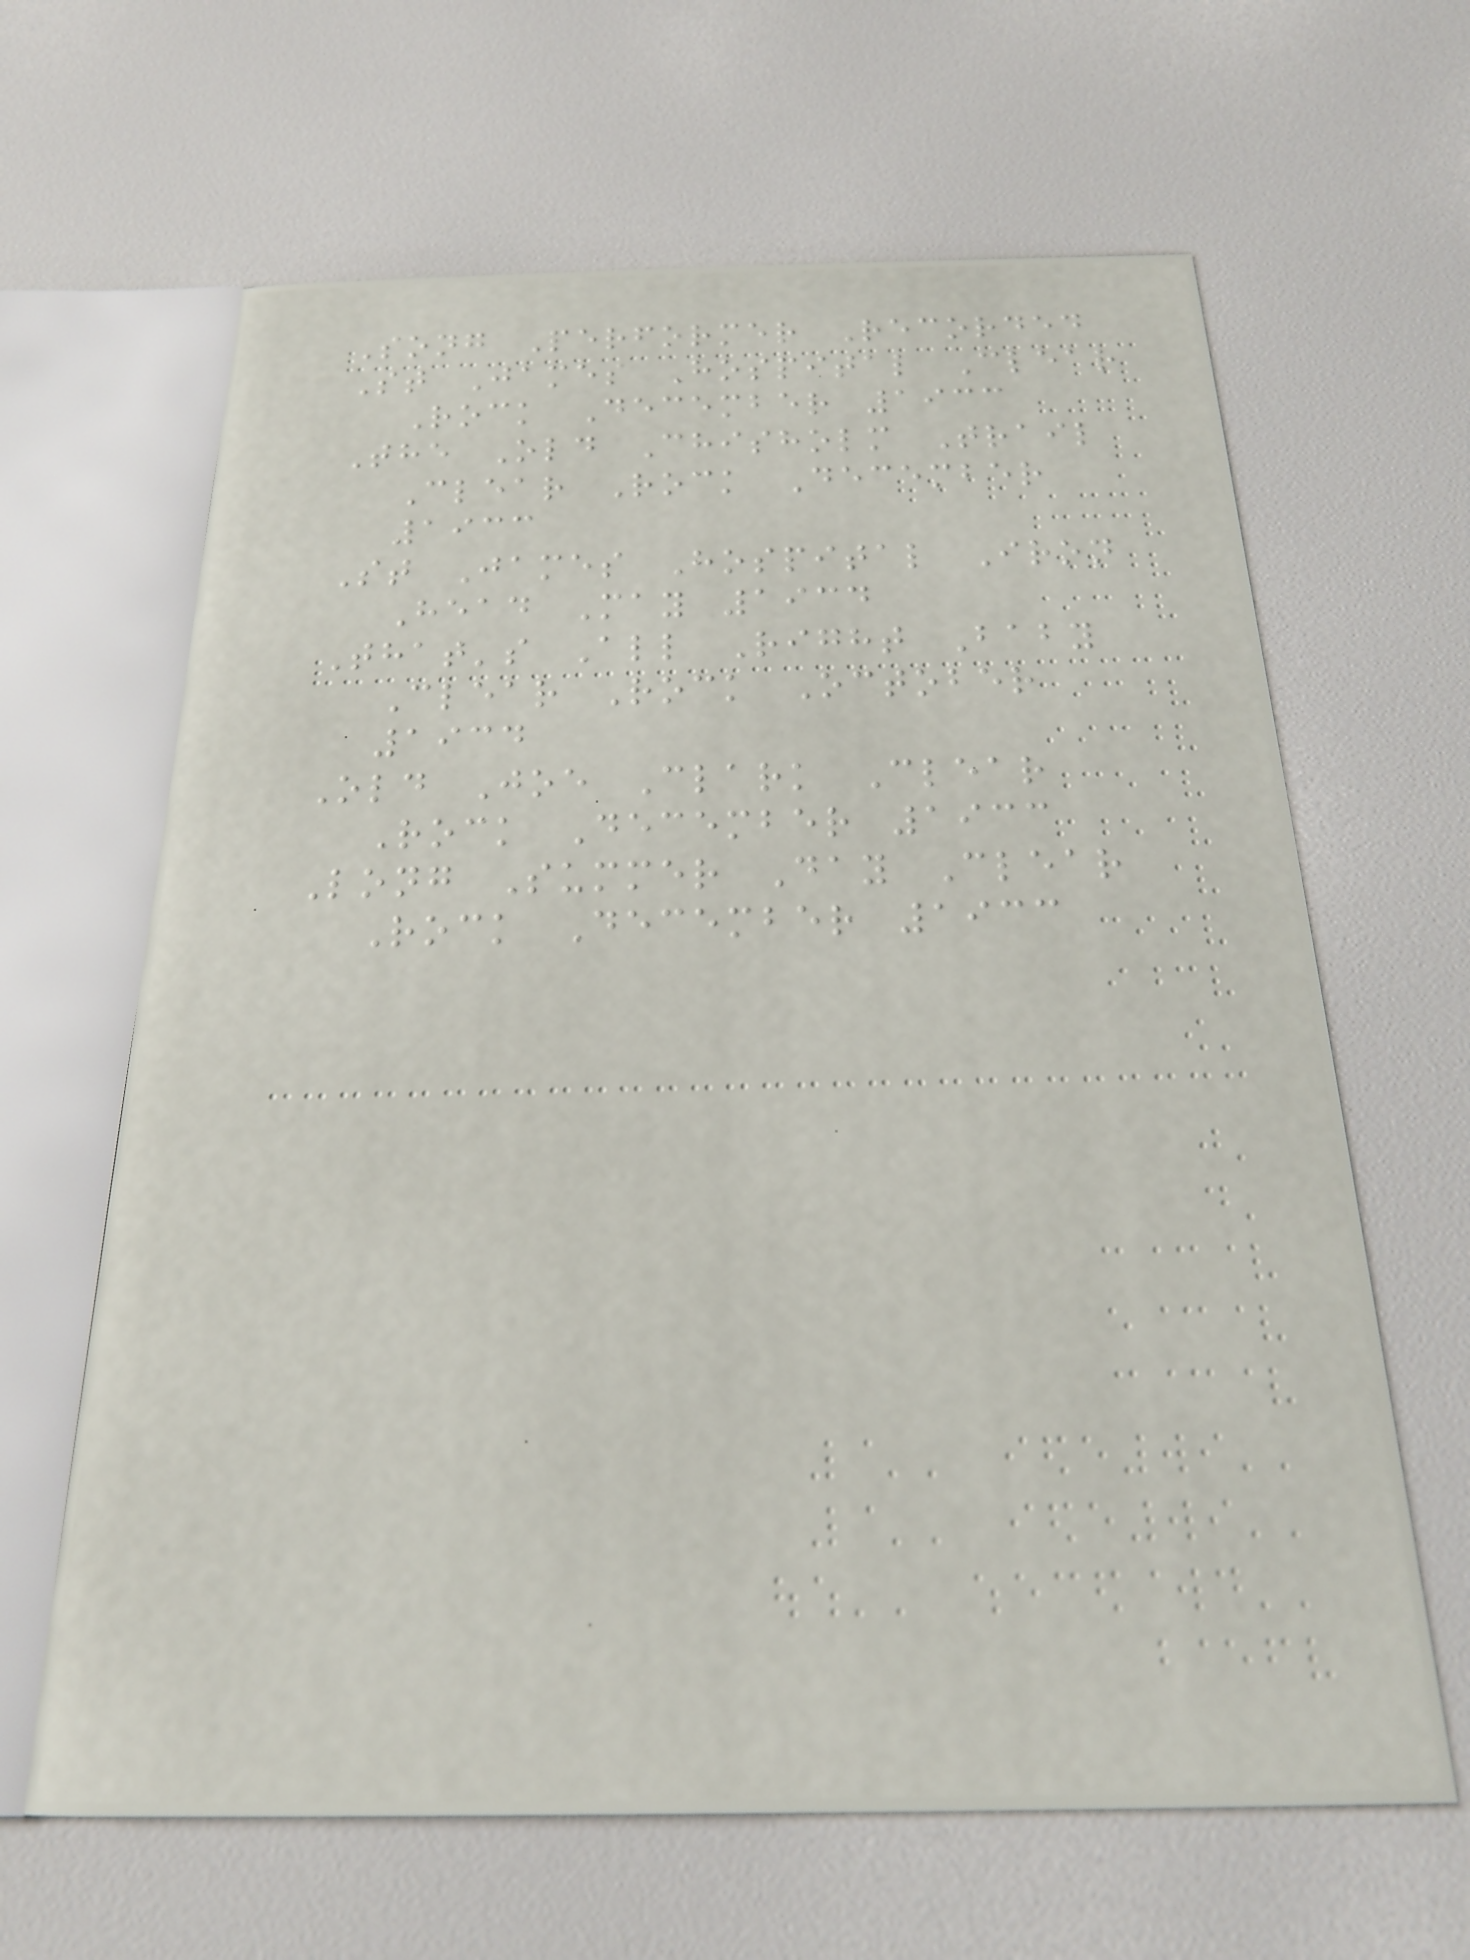Song Performer Recorded
St James Hospital Clear
Rock December 1933
The Old Chisholm Trail
Clear Rock December
1933
St James Hospital Iron
Head May 1934
That's All Right Baby
Clear Rock October
1934
Old Joe Clark Clear
Rock December 1933
Long Summer Day Clear
Rock December 1933
